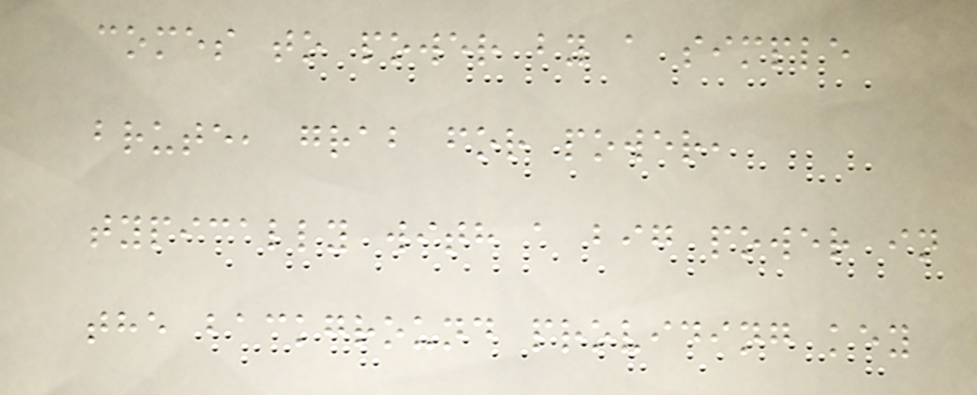comes to power by a simple
brute, grab for power,
typically with a big power in
the background providing key
